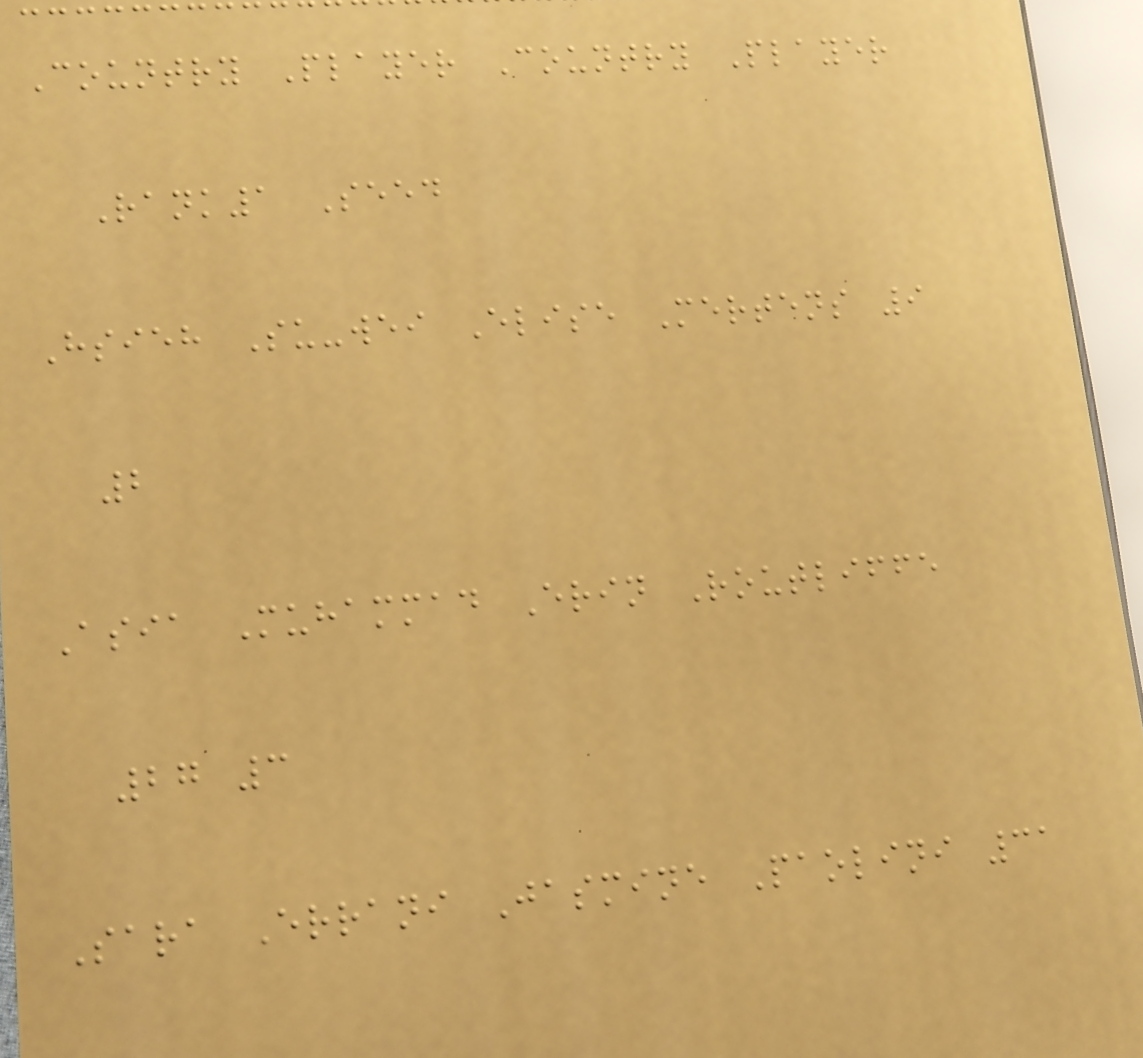Country Player Country Player
Rank1 Seed
Hsieh Su-wei Elise Mertens 9
2
Asia Muhammad Erin Routliffe
27 3
Sara Errani Jasmine Paolini 31
